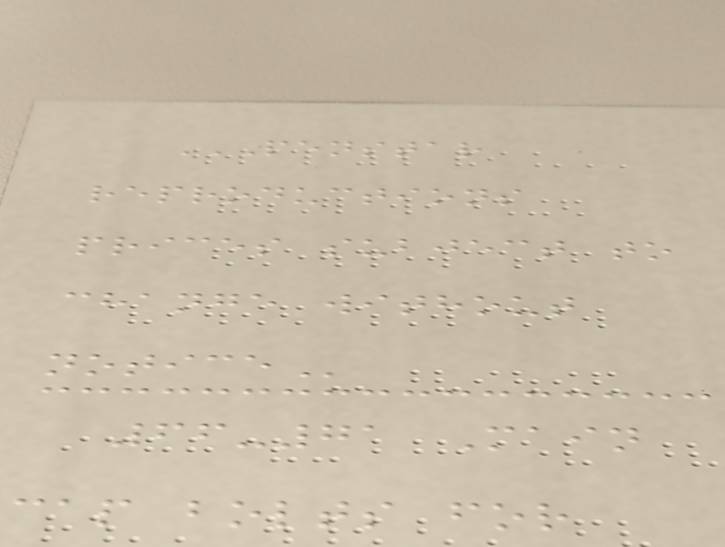PENSTAR
REPRODUCTIONS
PRICES SUBJECT TO
CHANGE WITHOUT
NOTICE
66-71 Main
cap bolts for
